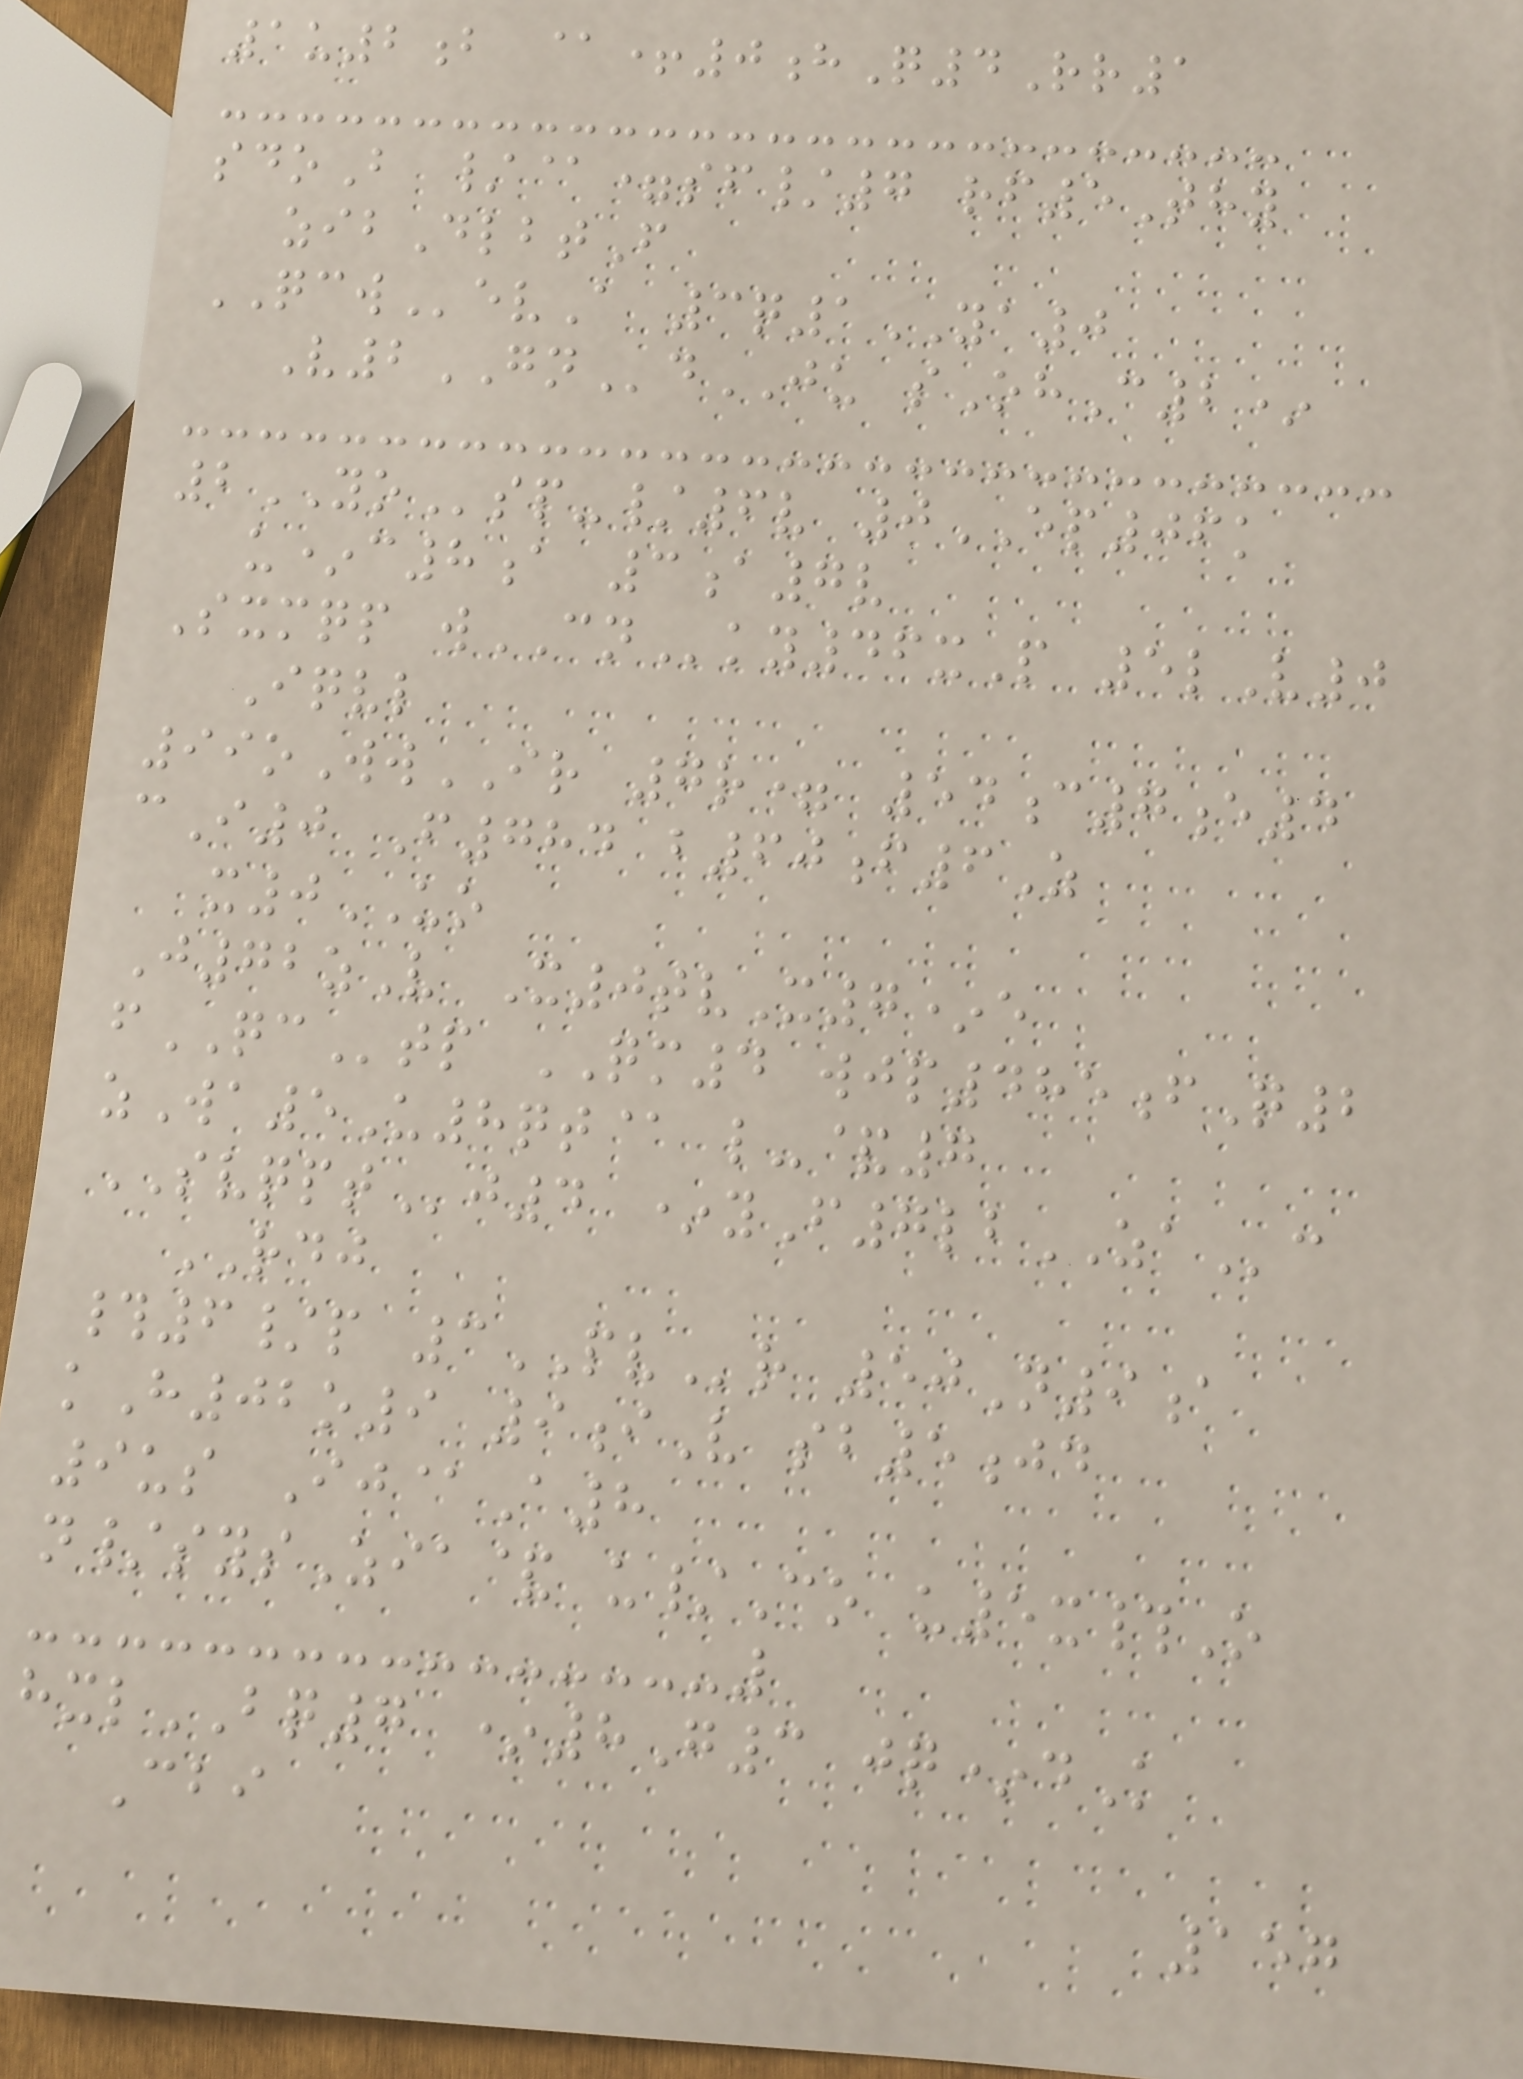1u2b @+0hQ4Rr1
sdoB /@=sf/7 rf5Thy
zibDlbtF
QCWevA 3q1YA0
V2GNdJU sOhC2*
2YOsp-/6v 0EP06k
u*c8a 3a7v
Sxmqp wCNky46xP 5lV0
Iqvl
99oWwIR 7r= 54c7e4
cI0 F784 b60f6Z
x0UO
J72zV X0tvX7*e
fQCtp QM4 wjp485fQ2
zWa5U8qt@ l-&7
SVQPTj4 *yF7lbZAc
RDJ
#6/p 3PVr 50N9a
kH02o9 9iV sb5jd
9us Ij@A8
n/sysZia& u/Co u5x#O
hxlBQ7 *8G3 jq*dK
Cbi
157
